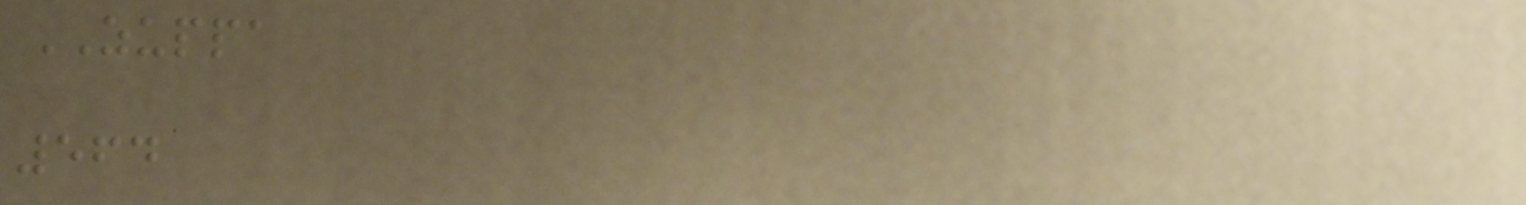ZUPPA
564
